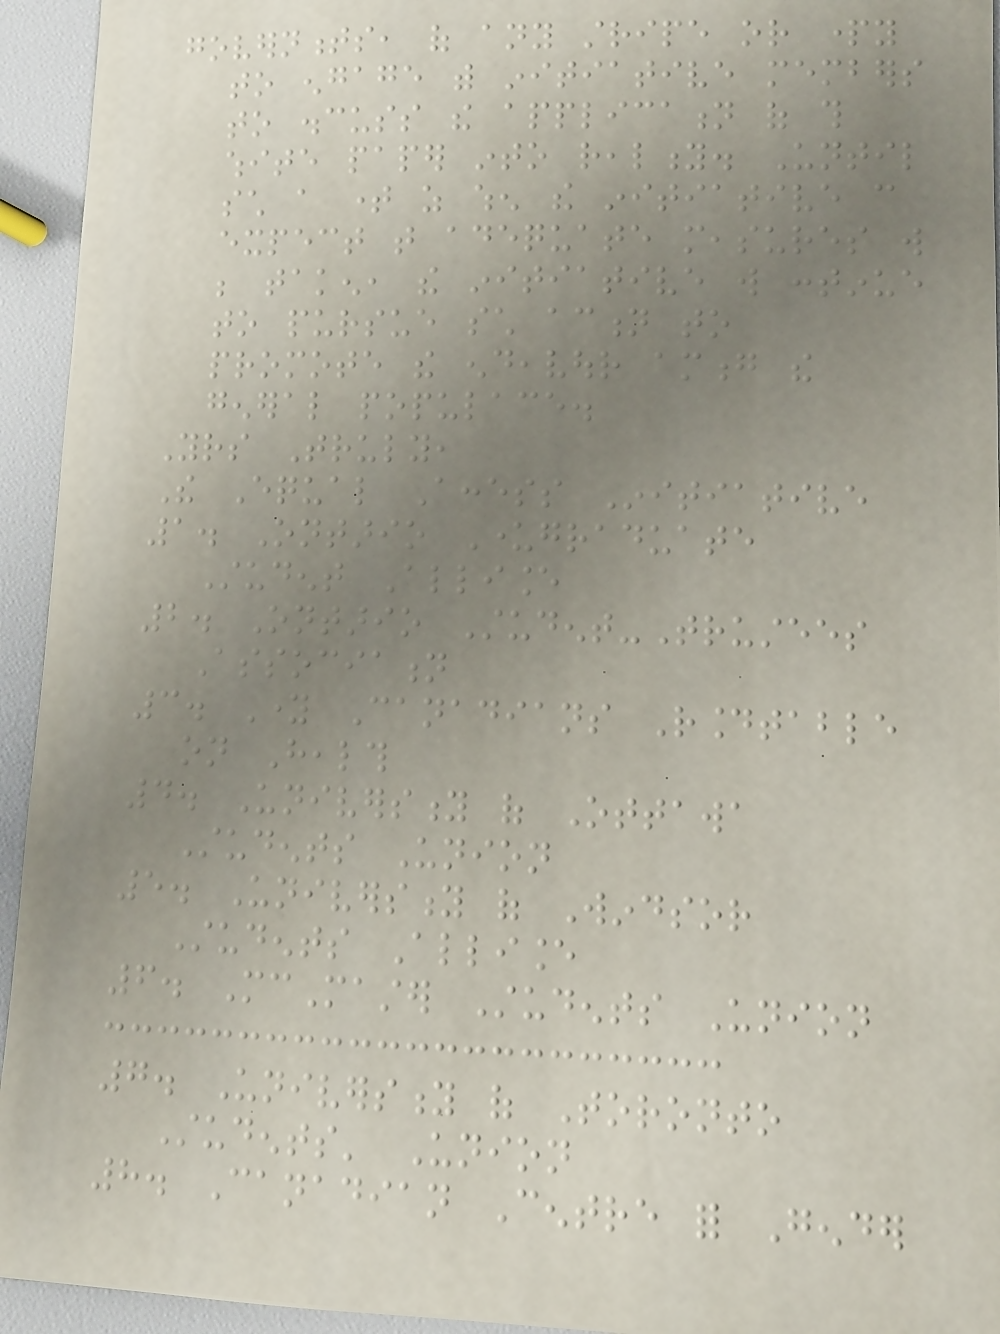governments, of any stripe or party
to engage with initiative members
to discuss the application of this
white paper into reality. Until
such a time as when the initiative can
expect that adequate measures will
be taken, the initiative will continue
to pursue such action to
promote the endeavour among the
general populace.
Yours Truly,
The Equal Access Initiative
1. Ontario Undergraduate
Student Alliance
2. Ontario Student-Trustees
Association
3. Young Canadians Roundtable
on Health
4. University of Ottawa
Students Union
5. University of Windsor
Students Alliance
6. McMaster Students Union
7. University of Toronto
Students' Union
8. Canadian Centre for Gender
